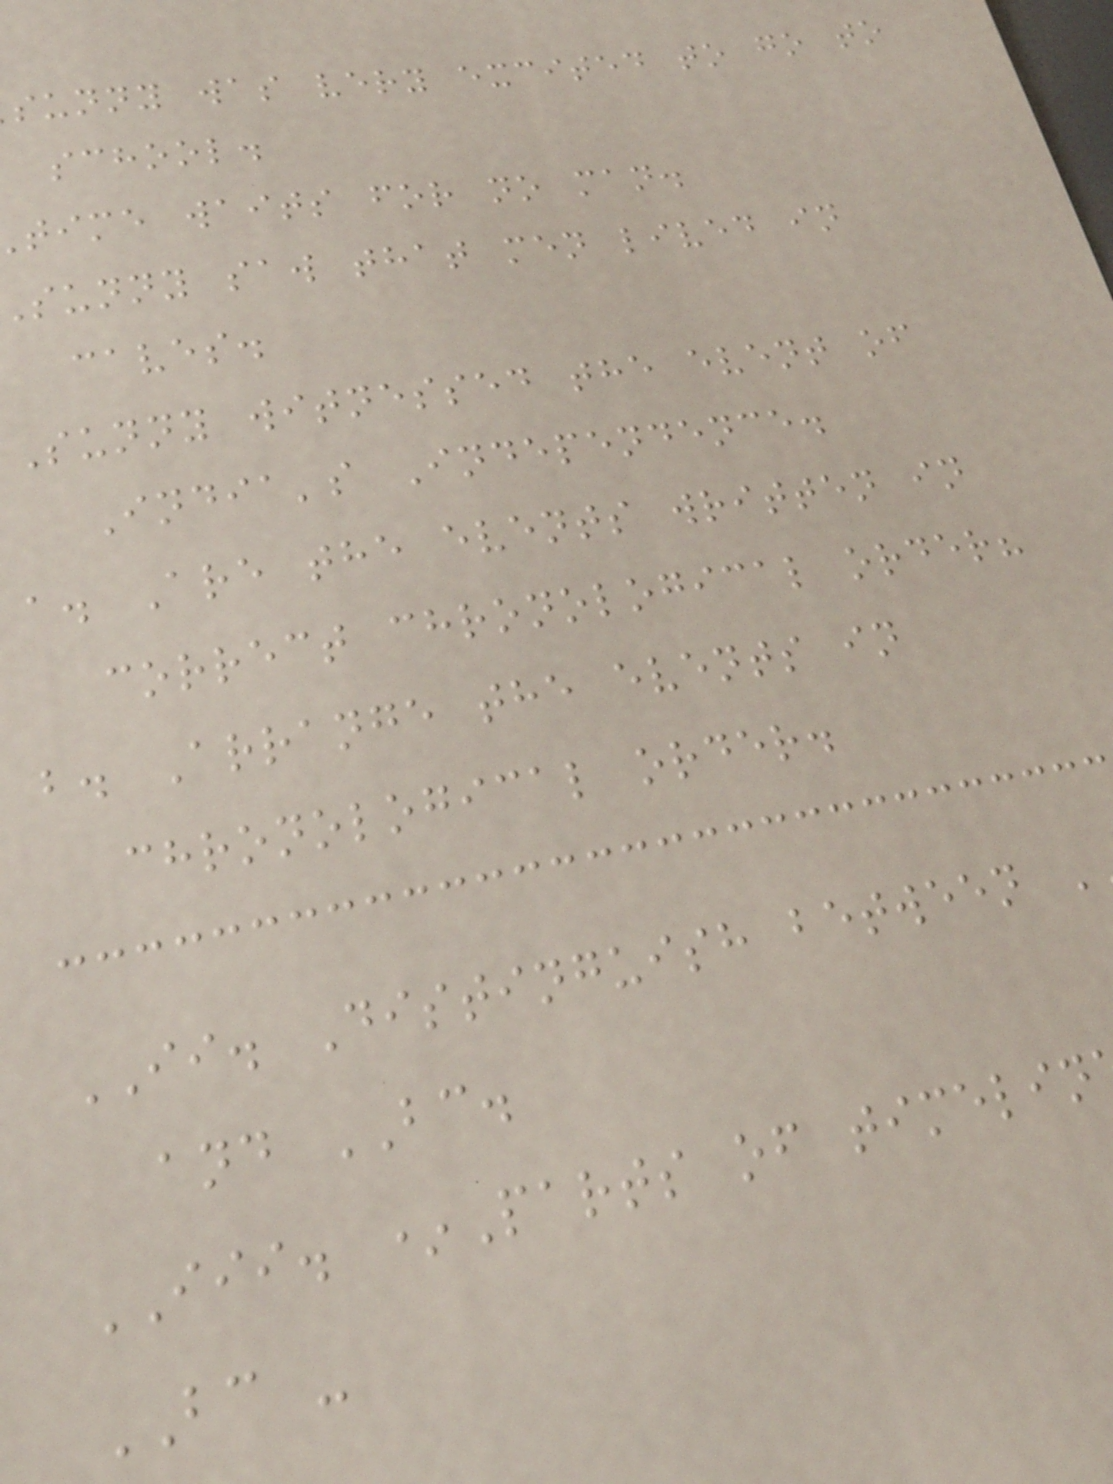sunny was very excited to go to
school.
time waits for no man.
sunny saw that men lived in
caves.
Sunny witnessed the event of
India's Independence.
a. Are the events written in
correct chronological order?
b. Arrange the events in
chronological order.
II. Distinguish between
and BC.
III. *Parts of timelin
BC -
